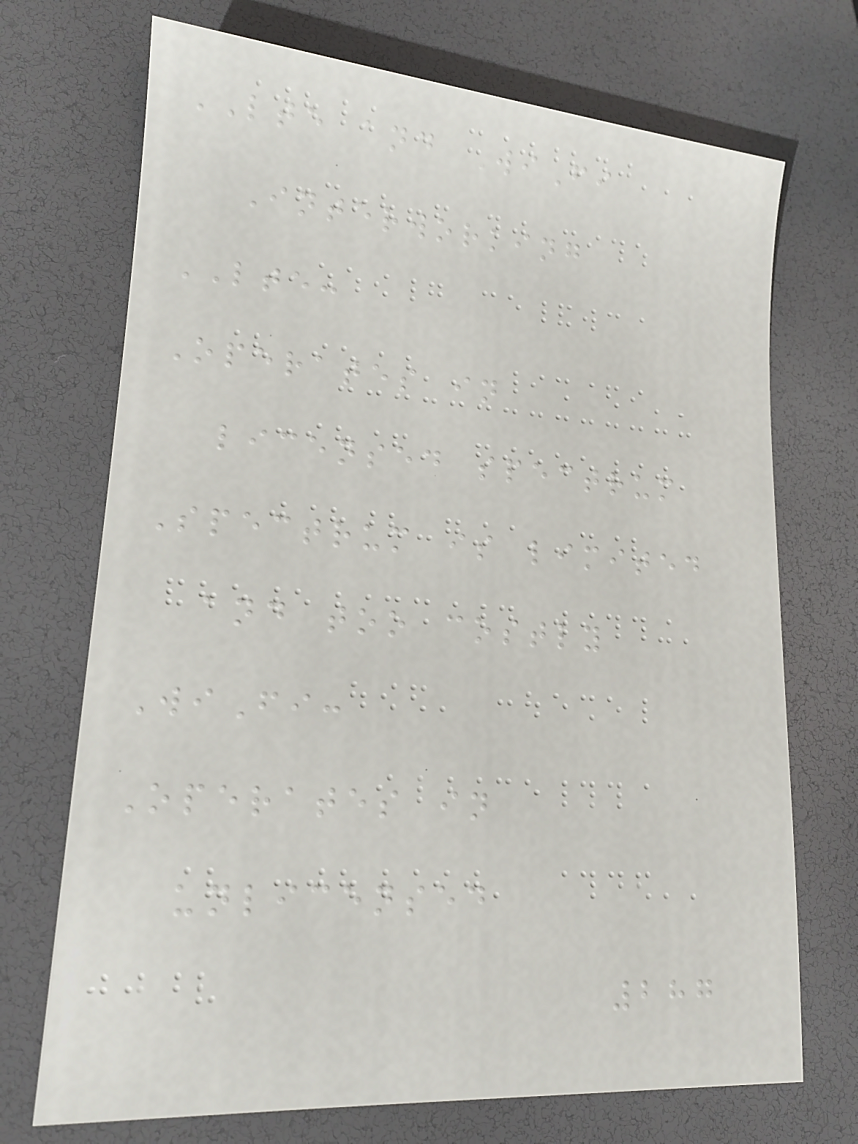LTE and WiFi
Interworking
LTE:
Operates in
licensed spectrum
Spectrum is limited
and too costly
WiFi:
Operates in
unlicensed
287
